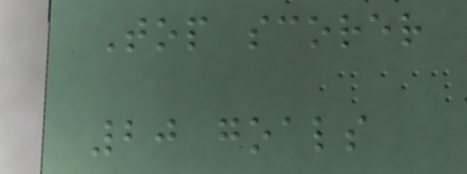Top scorer
20 goals
